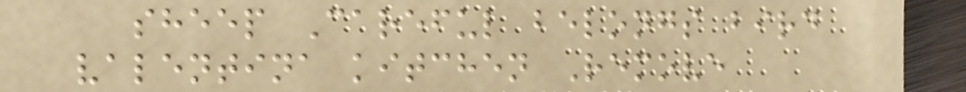sheep Careful belongs bird
valentina kitchen Remove
